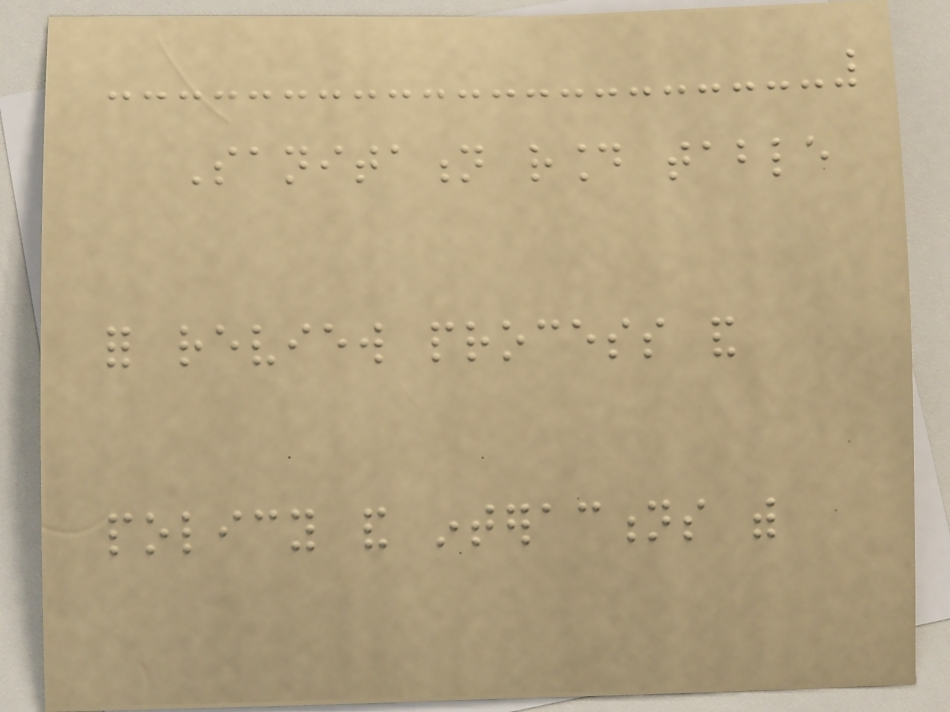Sanitation round table
for review process and
policy and interactions with
